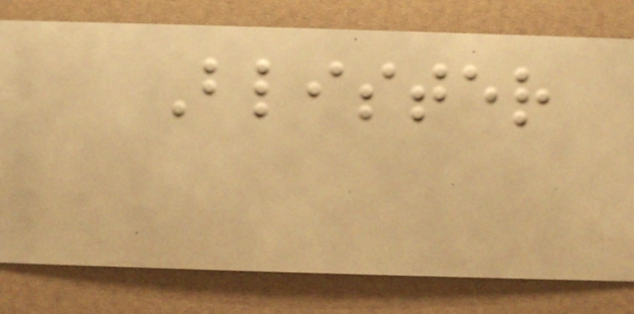Blister
